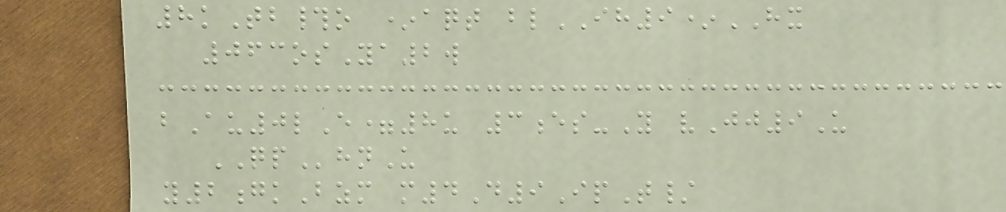8kTb#o *aqt blIH9*HX
063osYa2w
bAu0lE=8u 3es-Y vJj9U
QPhnU
y2gkBzm m4D9IpT/
